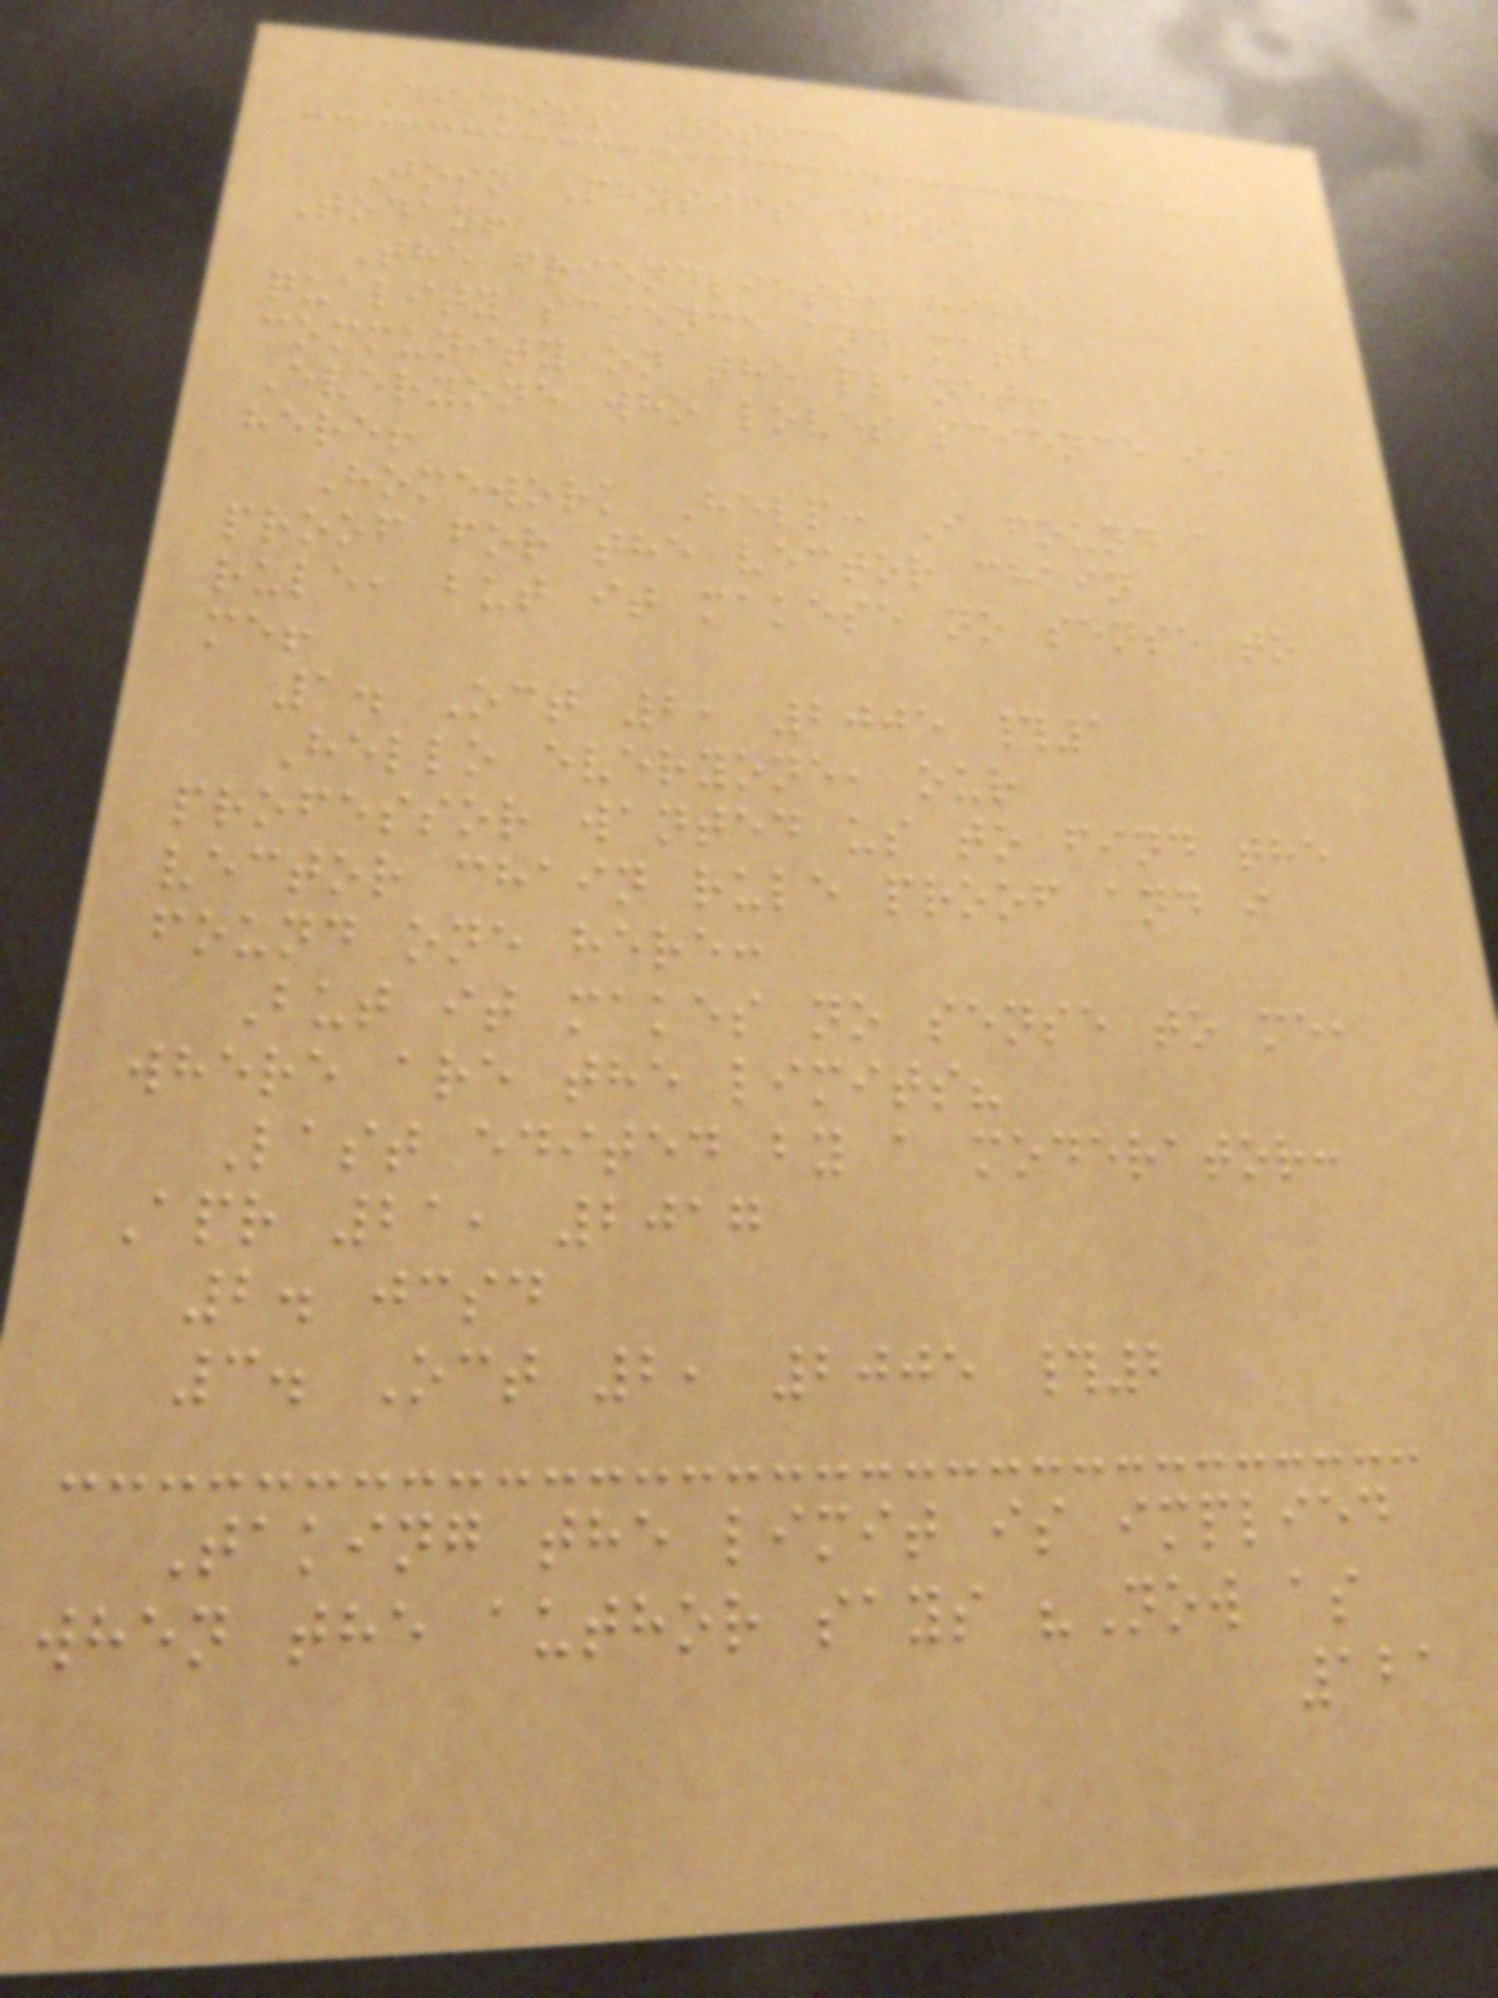Dismiss Notice
Join Physics Forums
Today!
The friendliest, high
quality science and math
community on the planet!
Everyone who loves science is
here!
Homework Help: I found a
proof for the vector chain
rule, but it makese no sense to
me!
1. Oct 2, 2005 #1
Hello everyone, our
professor wanted us to find the
vector chain rule proof and i
found one here:
But it makes no sense to me,
where are the limits?
Last edited by a moderator:
Apr 21, 2017
2. jcsd
3. Oct 2, 2005 #2
Taking the limit is implied
when the author says "Now as
121
